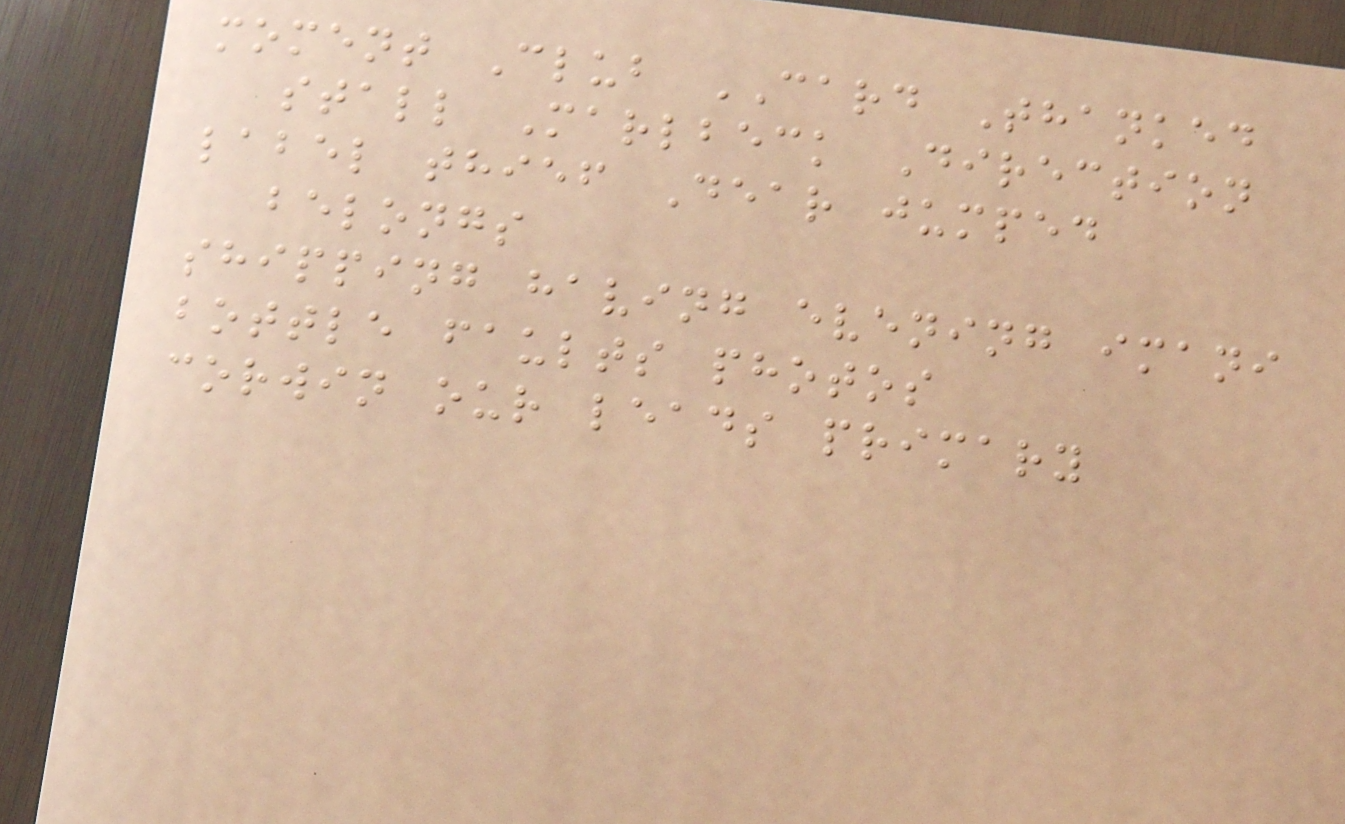moment Club CARD Thanked
stall Marlbeck Direction
label thief Dear jumped
belongs
shipping having evening imani
bottle faults photos
corwin our leads primary
